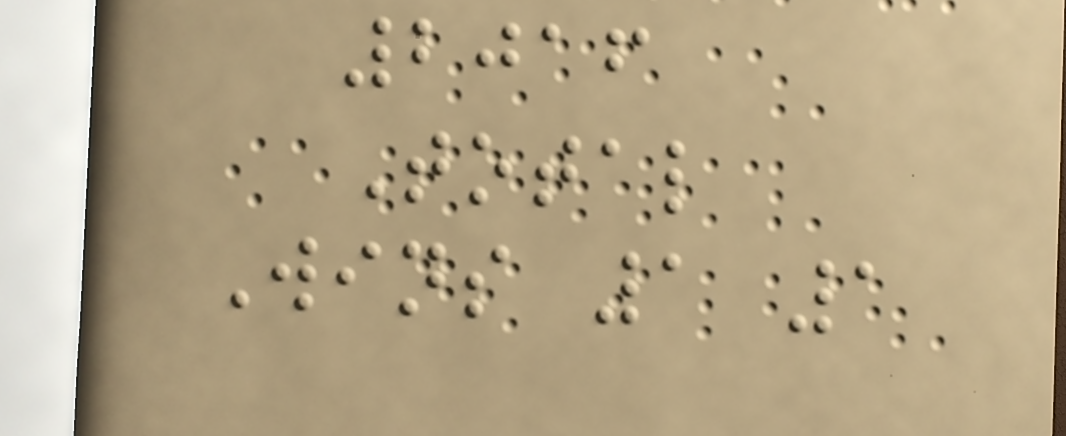2016
Total
Wins 1 1
